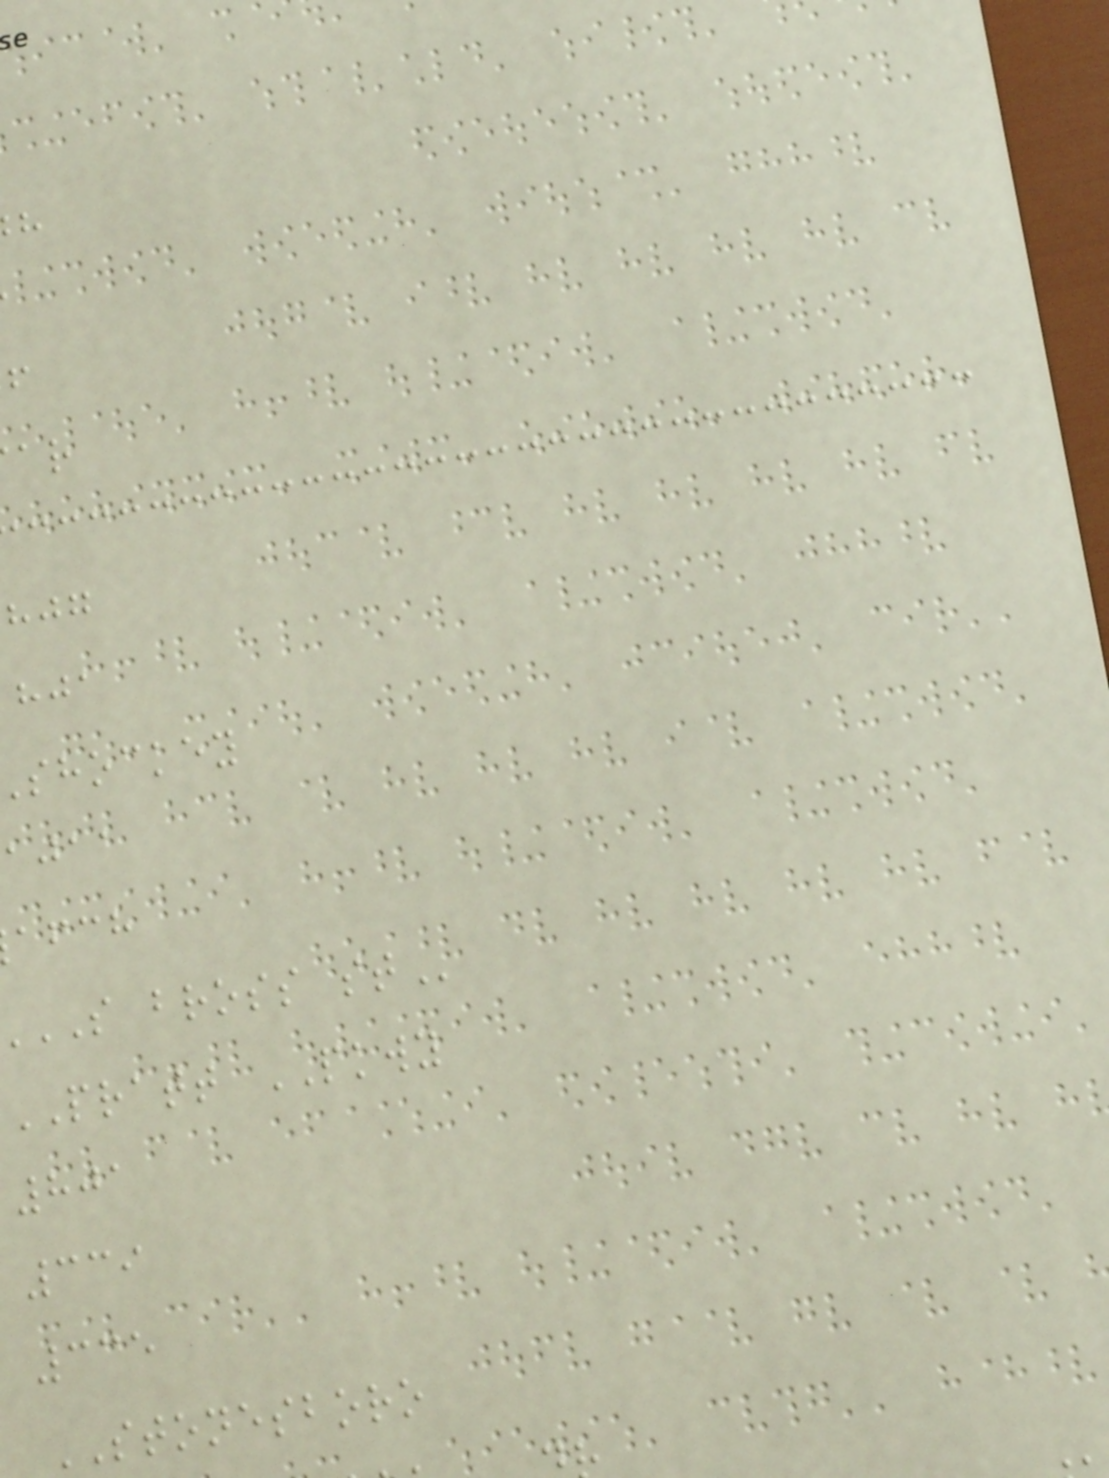shockey
ajaa
afch
S bross
PRATT PKWY
801
339
335
STONESBORO
